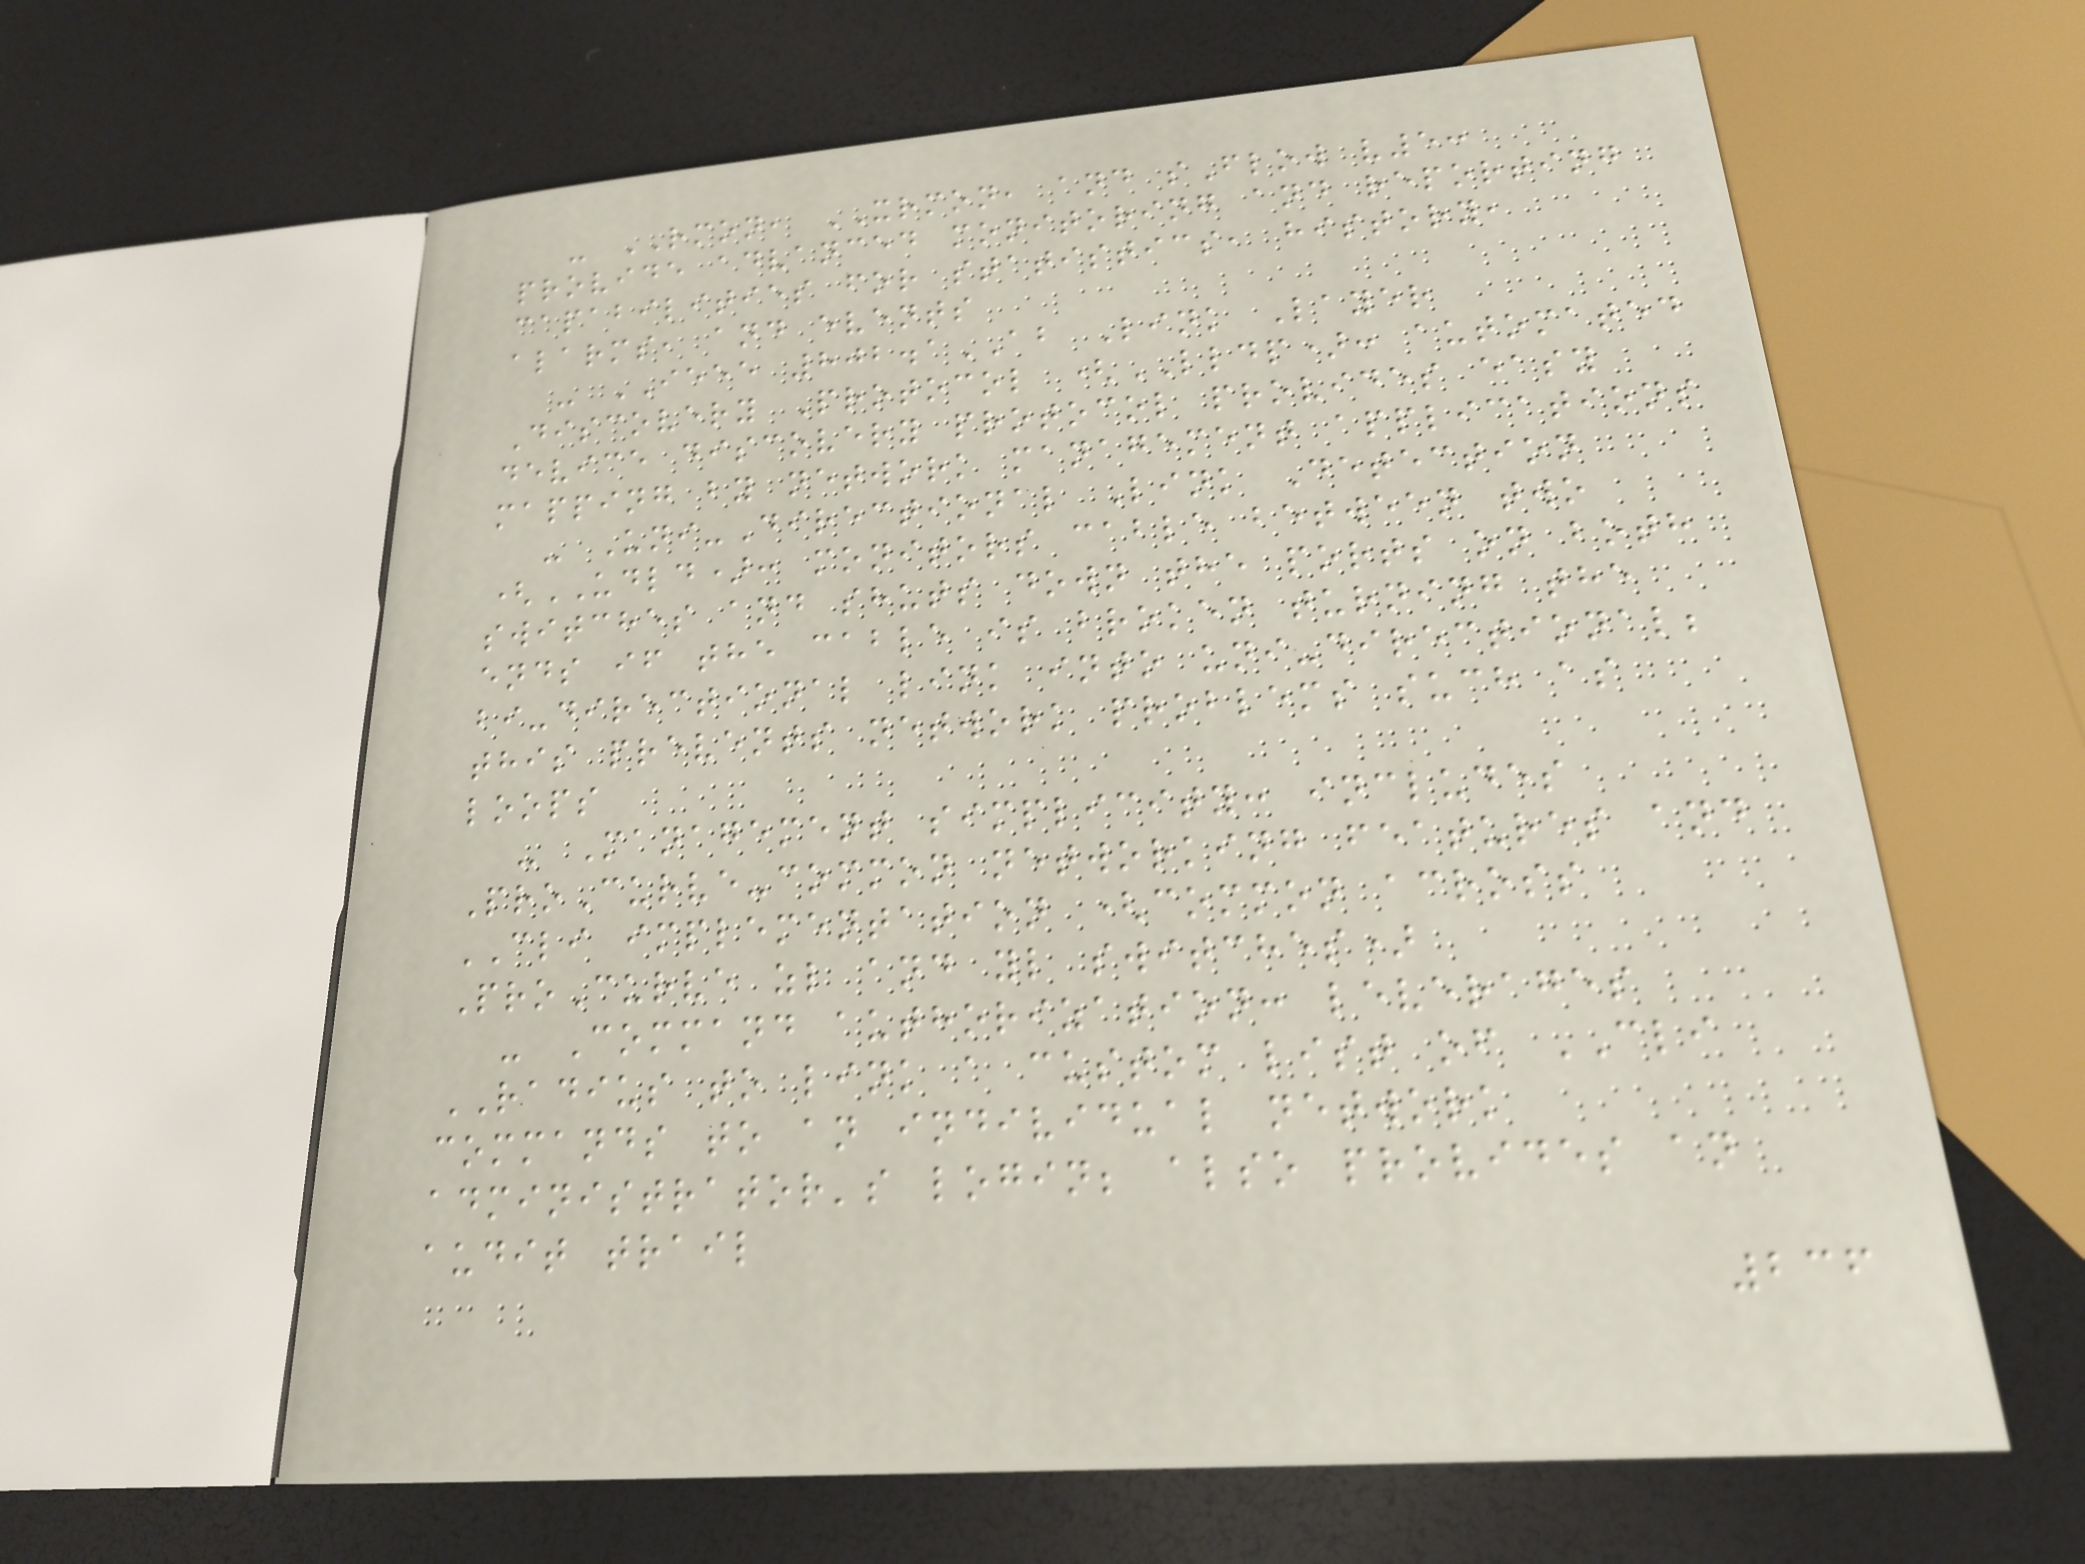- RMON, XRMON, and sFlow v5:
provide advanced monitoring and reporting
capabilities for statistics, history,
alarms, and events
- IEEE 802.1AB Link Layer
Discovery Protocol (LLDP): automated
device discovery protocol provides easy
mapping by network management applications
- Uni-Directional Link Detection
(UDLD): monitors cable between two
switches and shuts down the ports on both
ends if the cable is broken turning the
bi-directional link into uni-directional;
this prevents network problems such as
loops
- Management simplicity: includes
ProCurve-common networking features and
CLI implementation (common across
ProCurve zl and yl switches)
- Command authorization: leverages
RADIUS to link a custom list of CLI
commands to an individual network
administrator's login; also provides an
audit trail
236
